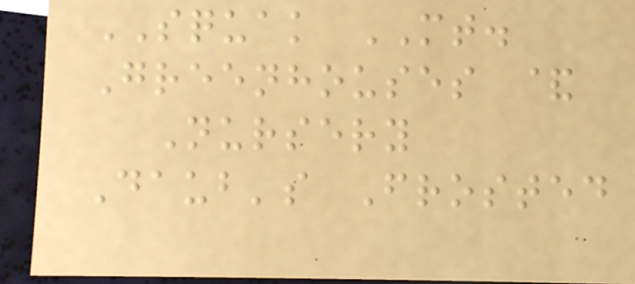SQUAK MT.
Greenhouses &
Nursery
Daub's Frosted
